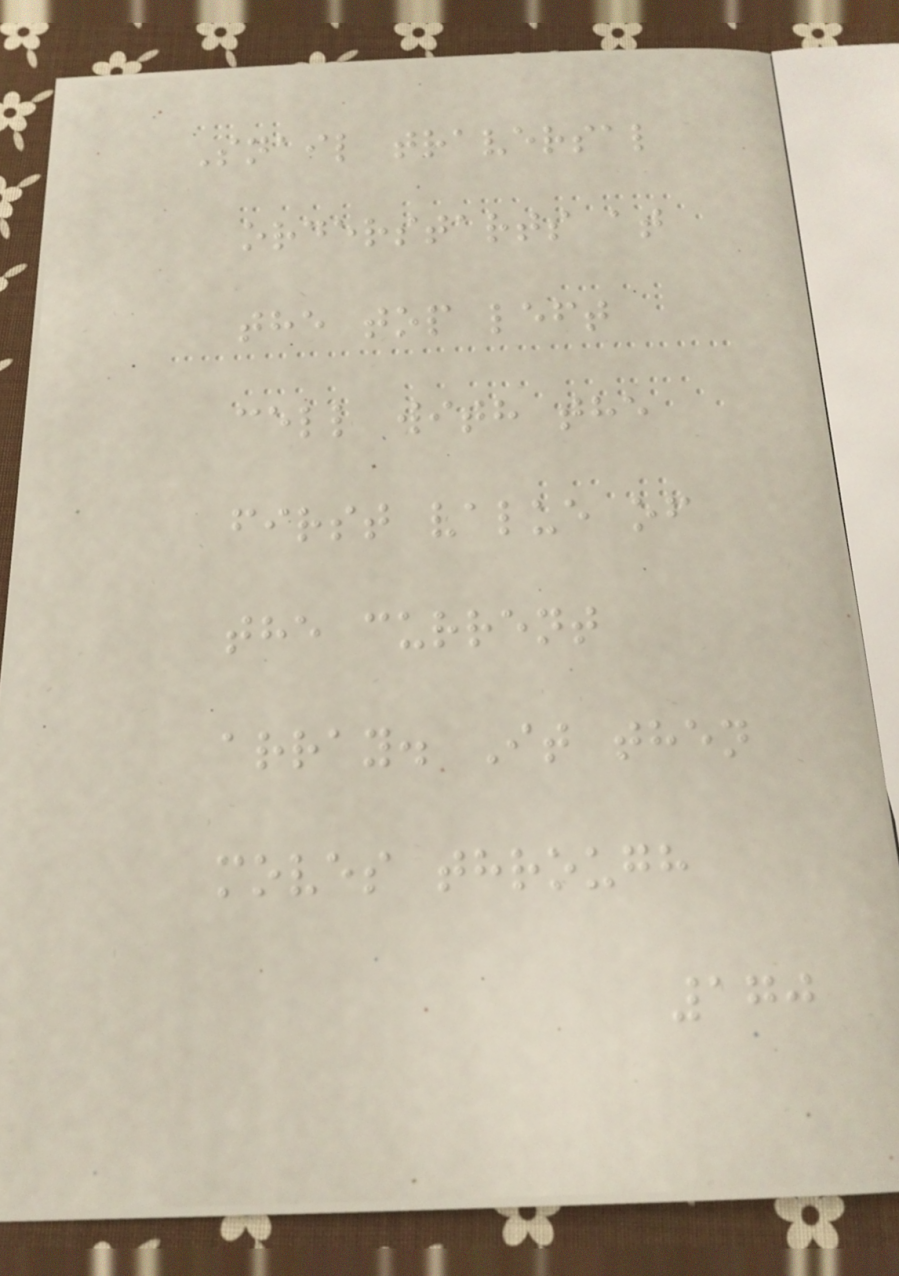Snail traversal
orderstarts at
the top left
cell with the
first value of
the current
array. It then
moves through
170
